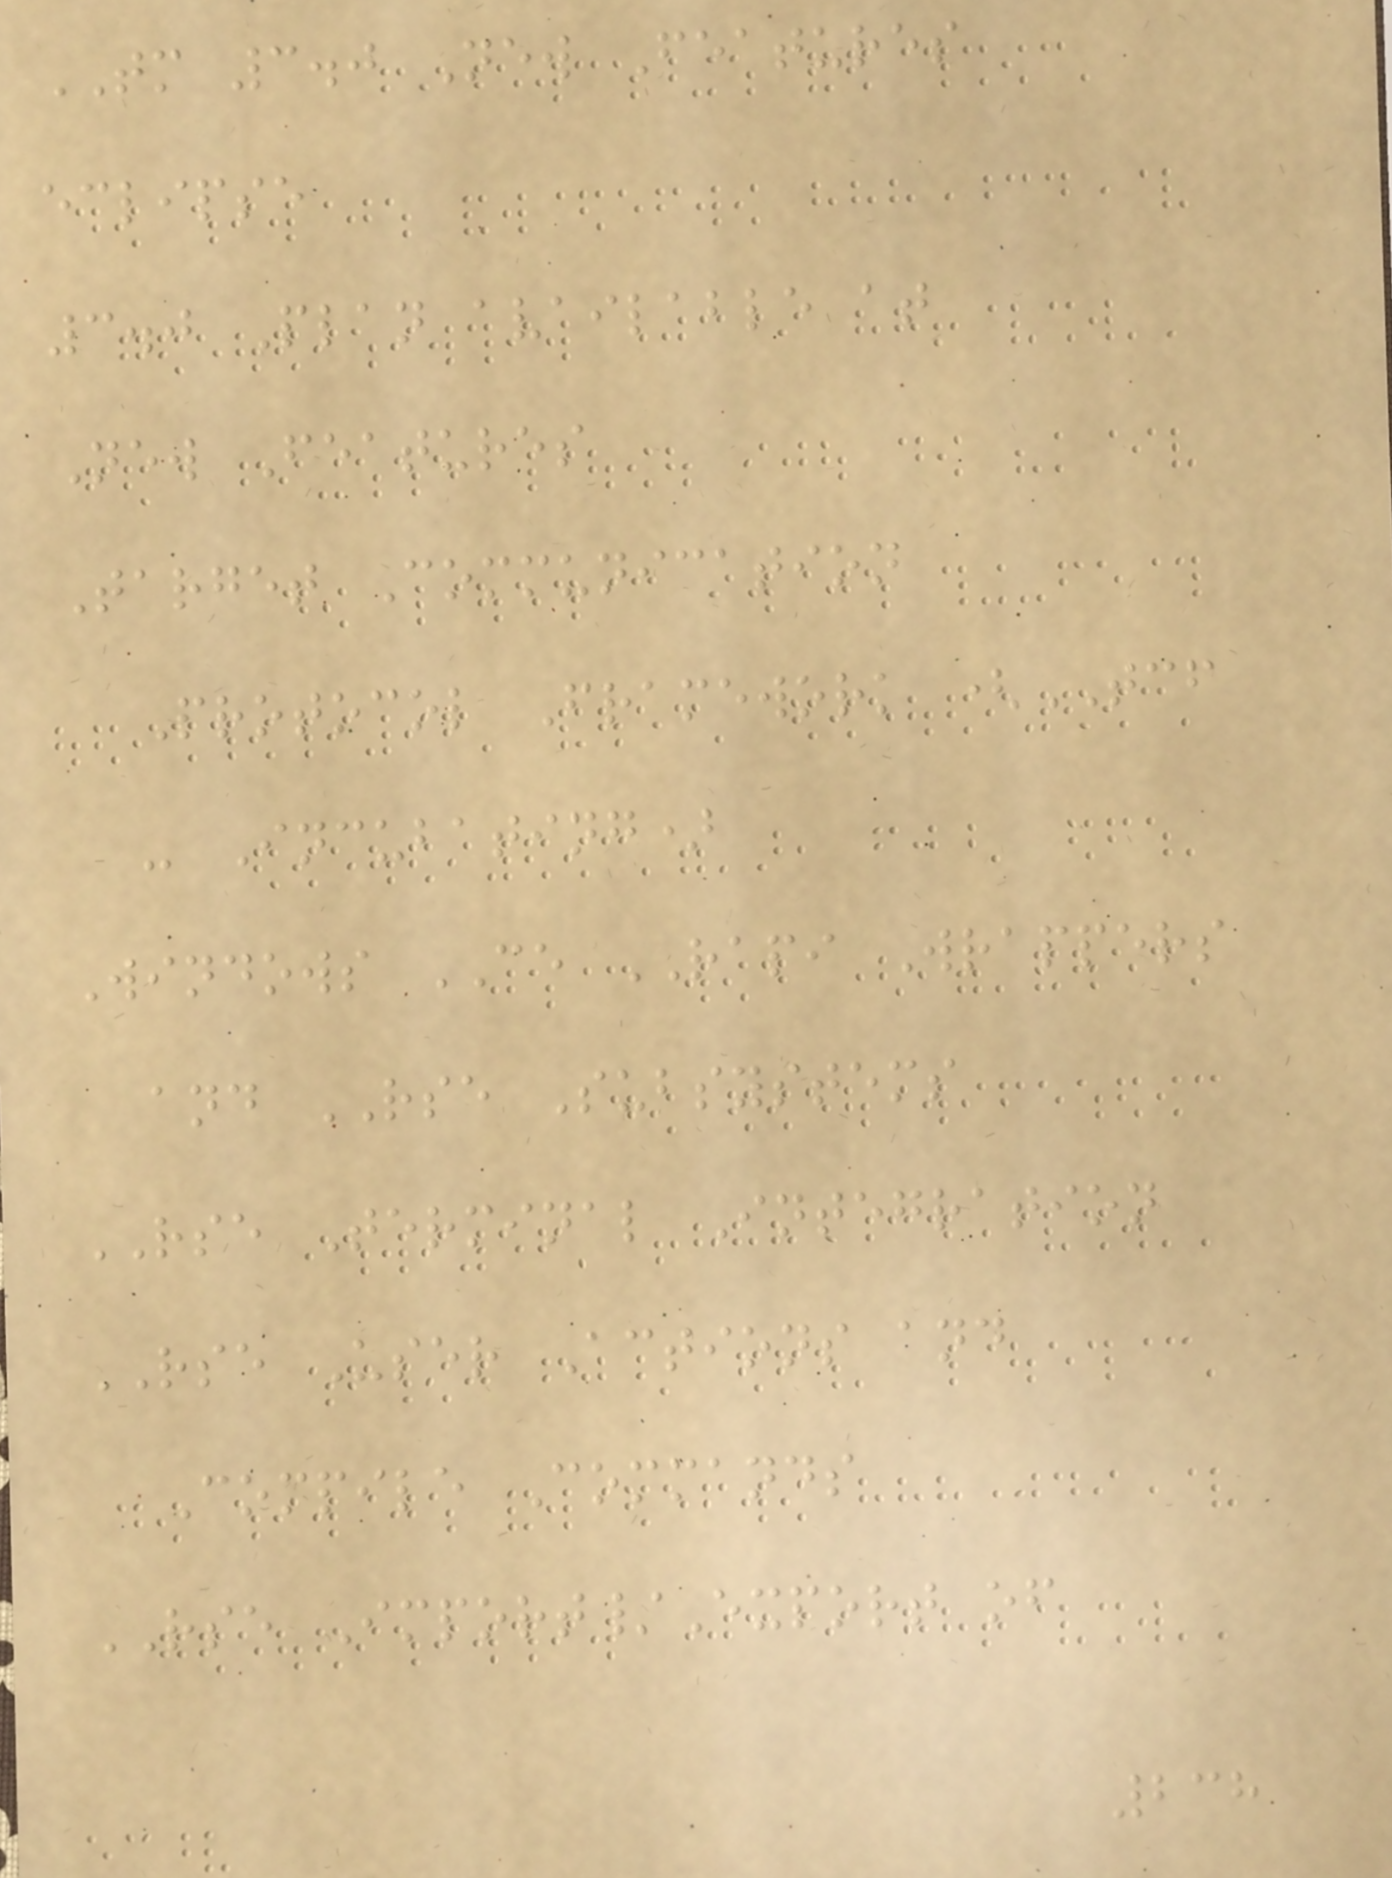TM 3.0 New Features
eclipse
3.0 Plan available at
New Features
Target Communication
Protocol Framework (TCF
- Incubating)
Windows CE RAPI Wrappers
and RSE Subsystems
RSE Terminal Integration
RSE User Actions and
Compile Commands
RSE Import/Export of
238
